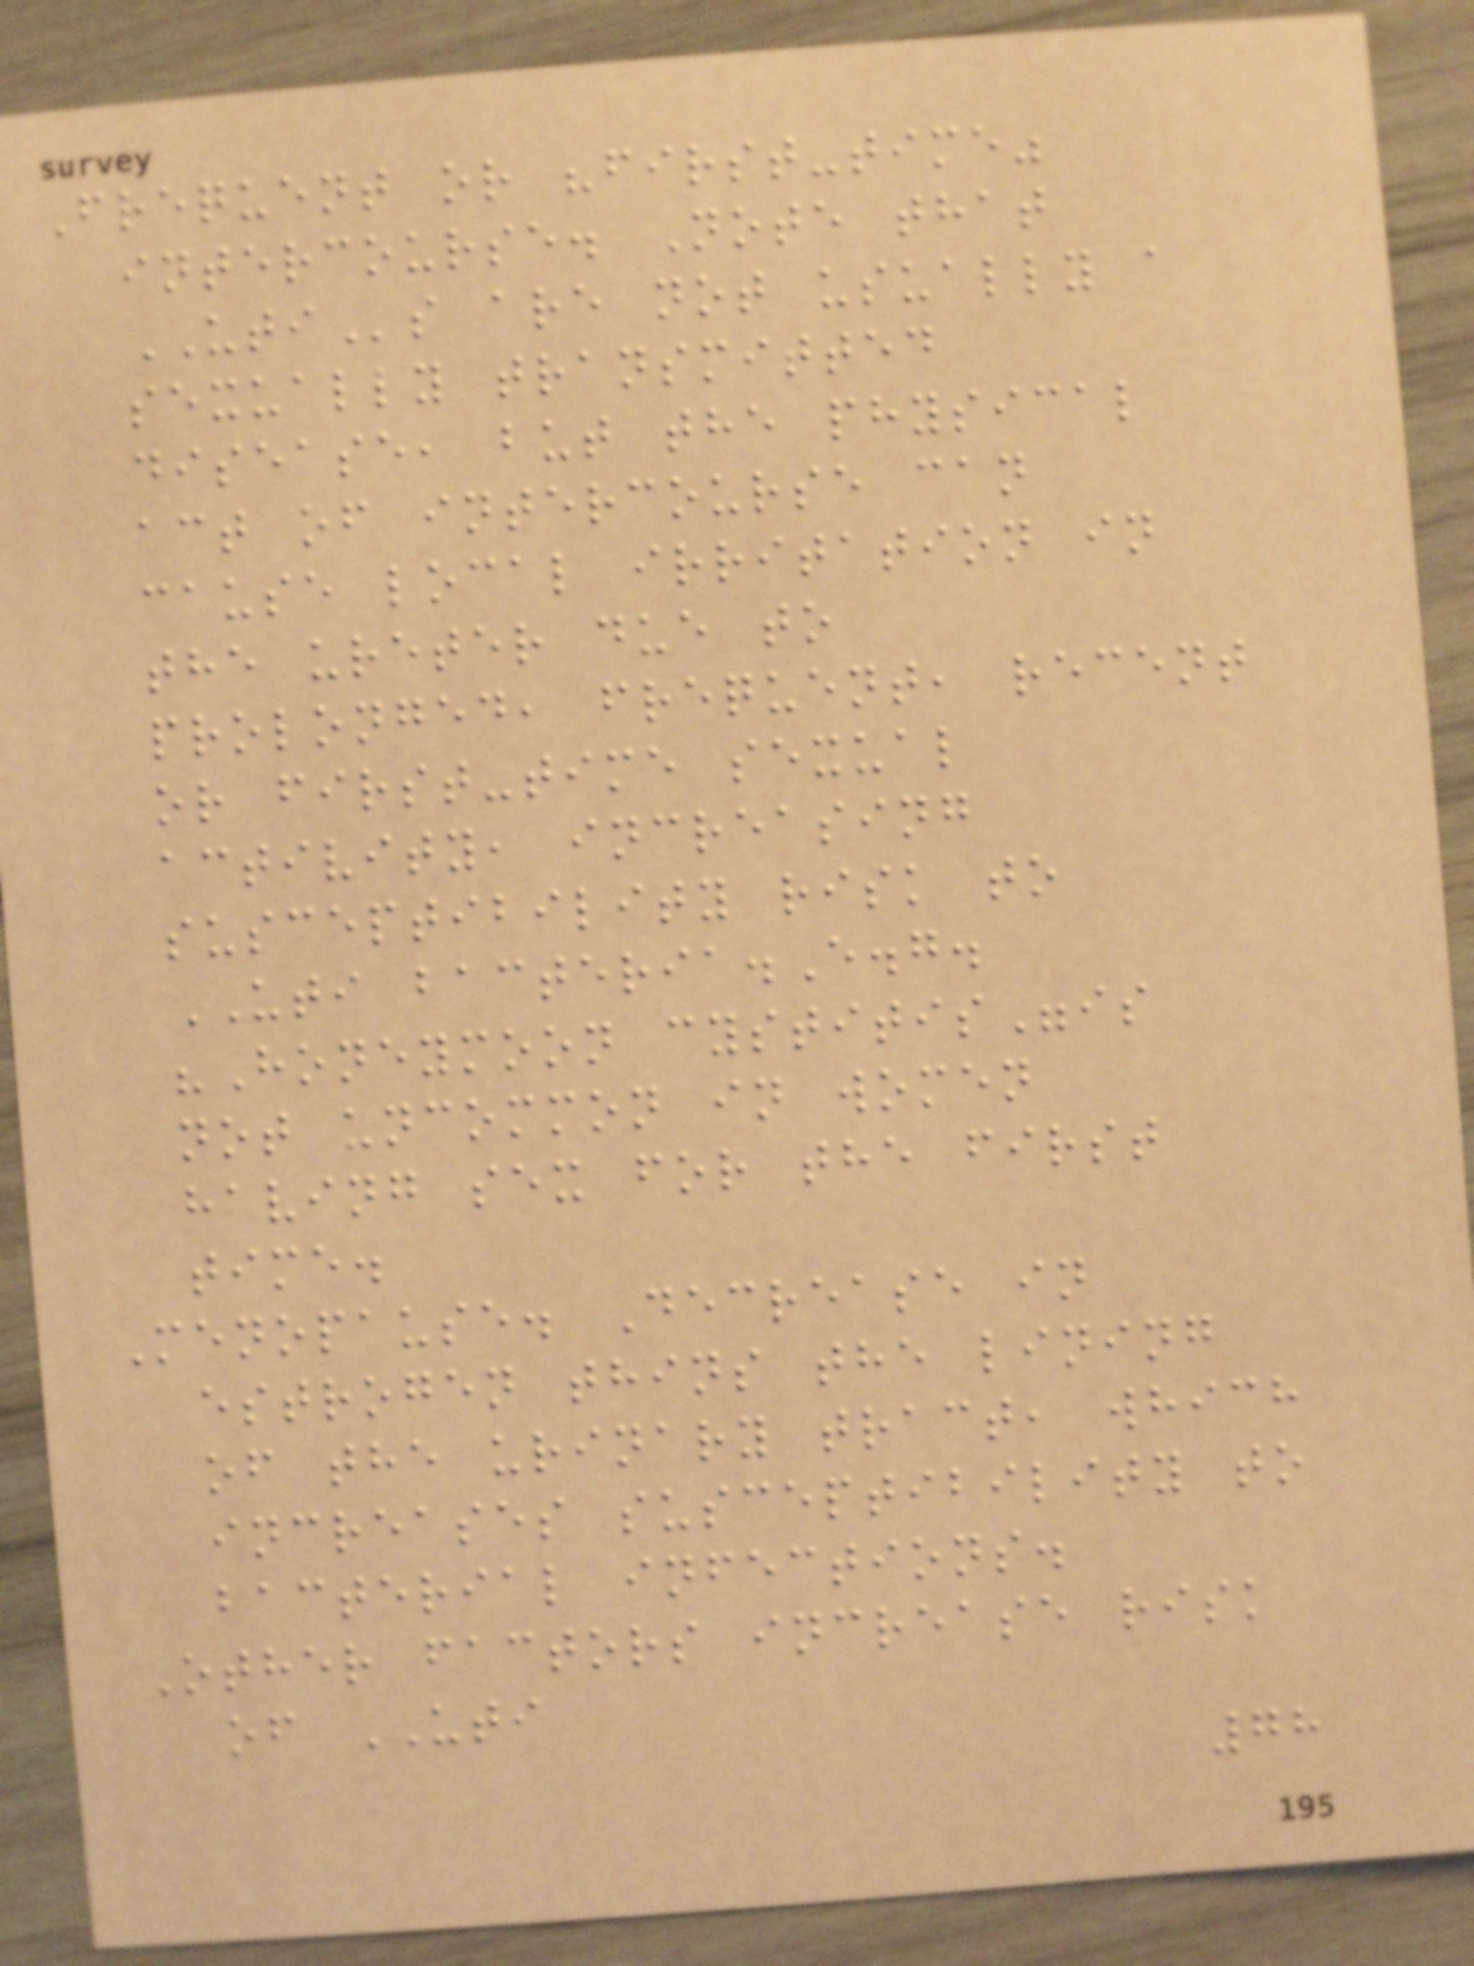Frequent or "first-time"
intercourse. Note that
UTIs are not usually a
sexually transmitted
disease, but the physical
act of intercourse can
cause local irritation in
the ureter due to
prolonged, frequent, recent
or first-time sexual
activity, increasing
susceptibility risk to
UTI bacteria.E.g.
"Honeymoon cystitis"is
not uncommon in women
having sex for the first
time.
Menopause. Decrease in
estrogen thins the lining
of the urinary tract, which
increases susceptibility to
bacterial infections.
Other factors increase risk
of UTI
78
